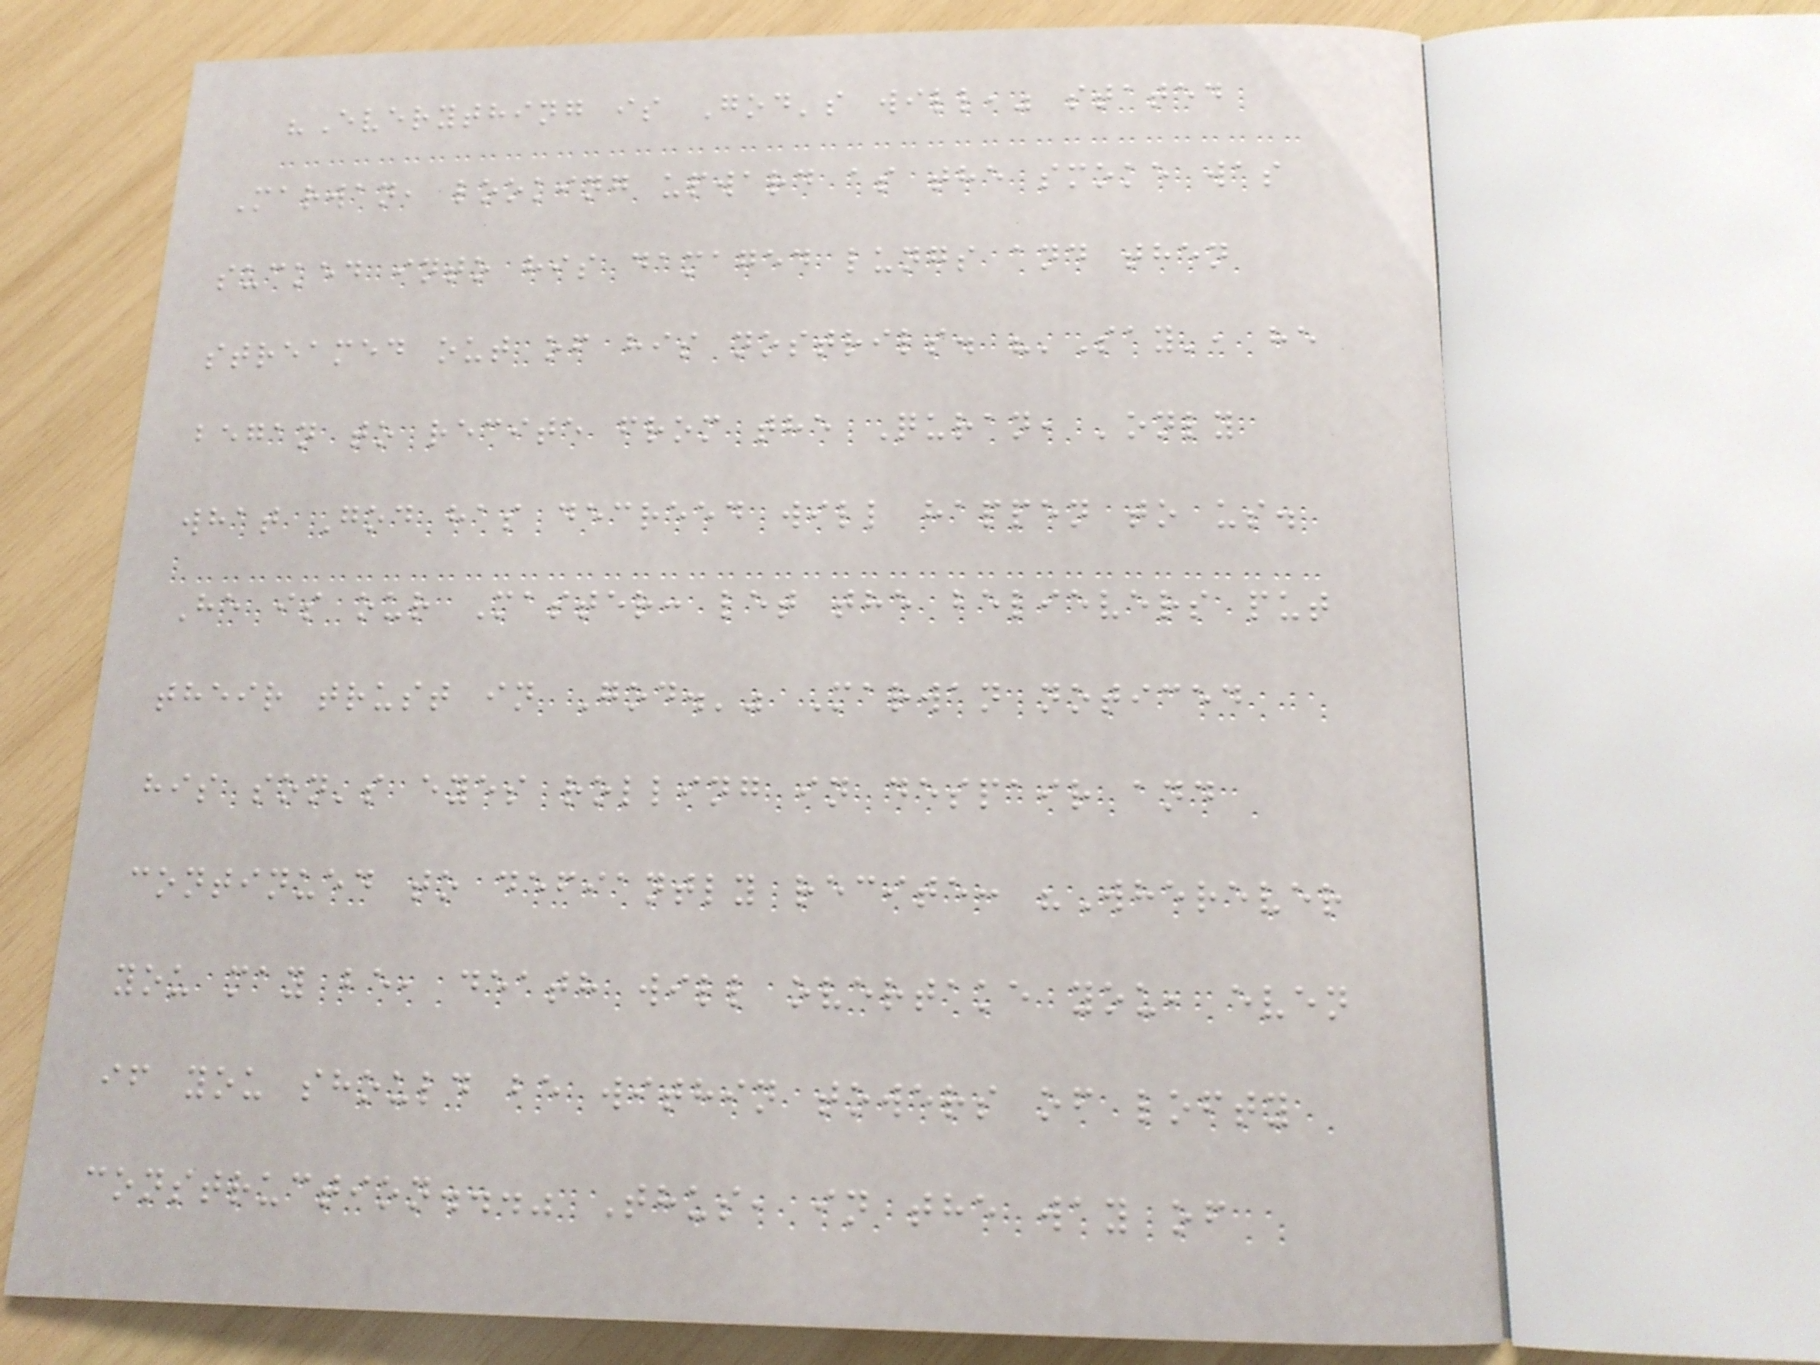"Everything is God's will," stated
Marwan, looking upward as the smoke was
sucked into his damaged lungs and then
streamed out of his nostrils. "'Say', he
began to recite from the Quran, 'only
what God has decreed will happen to us.
He is our Master: let the believers put
their trust in God.'" Marwan noticed
his son's eyes rolling in despair and
continued to defiantly recite: "Wherever
you may be, death will overtake you, even
if you should be within towers of lofty
construction..." Thus, in the way of
